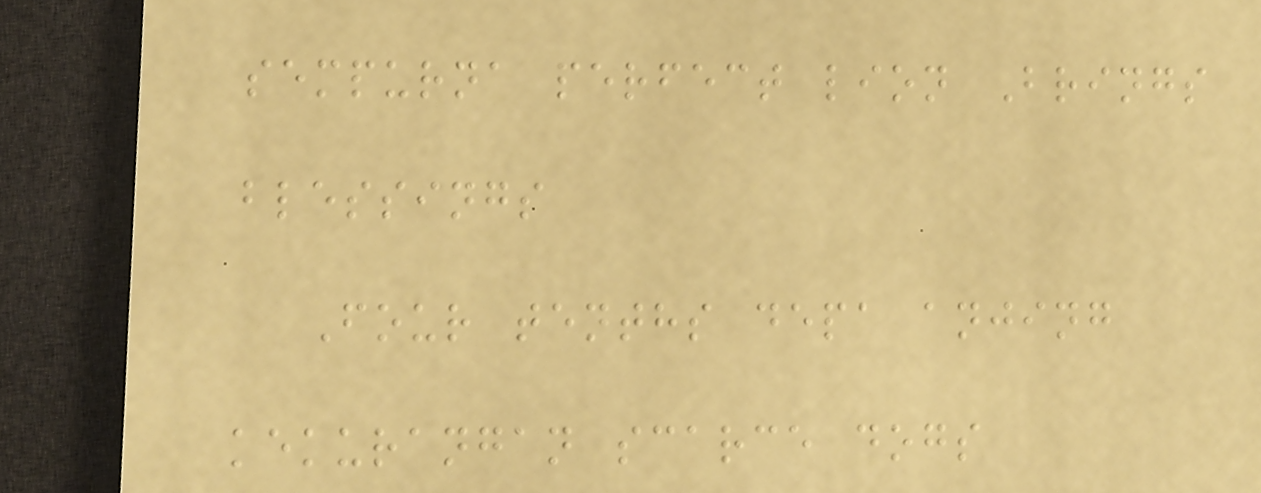sempurna perfect lion Brings
blessings
Four tenths depa anjing
kekurangan scarce dogs
